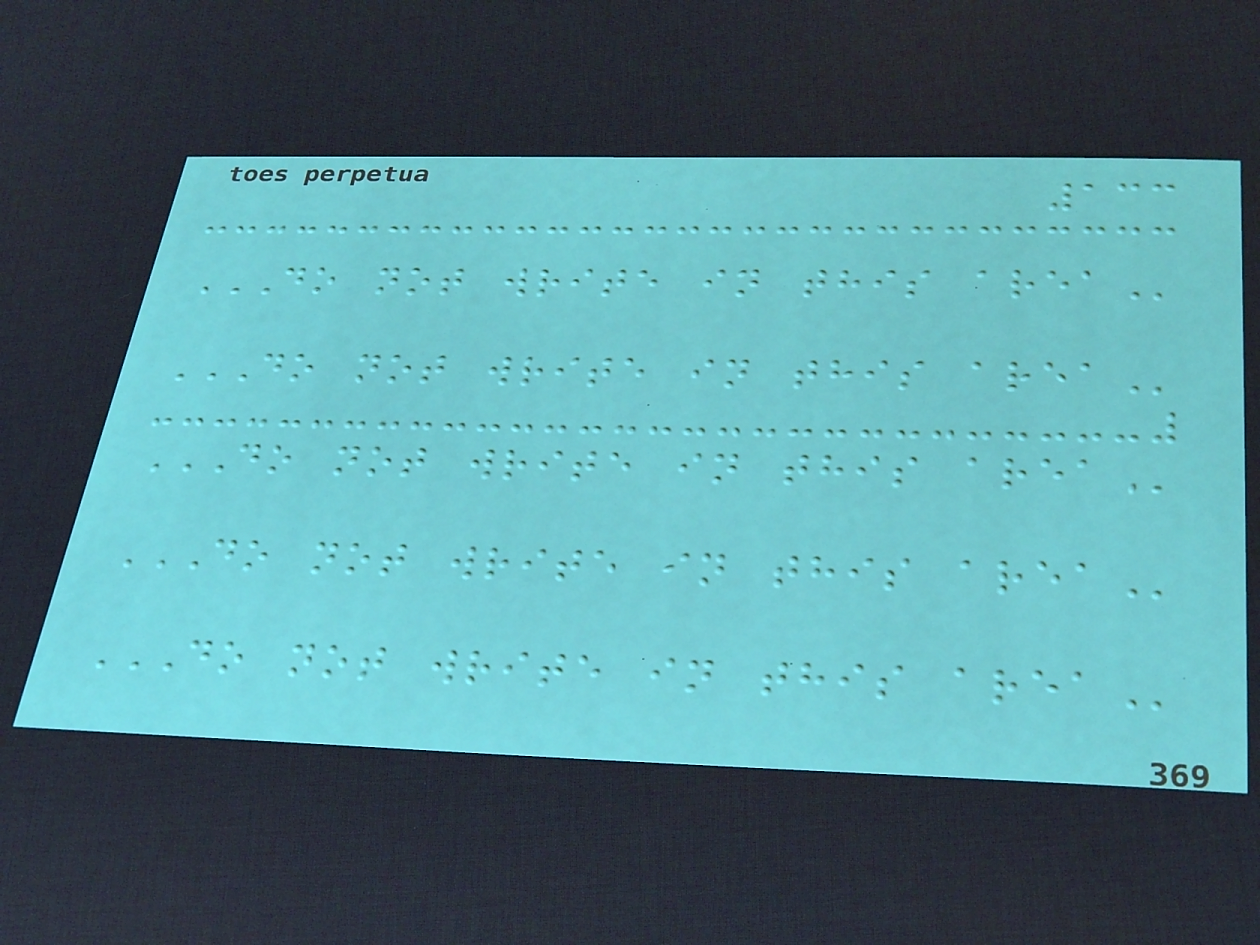133
DO NOT WRITE IN THIS AREA
DO NOT WRITE IN THIS AREA
DO NOT WRITE IN THIS AREA
DO NOT WRITE IN THIS AREA
DO NOT WRITE IN THIS AREA
